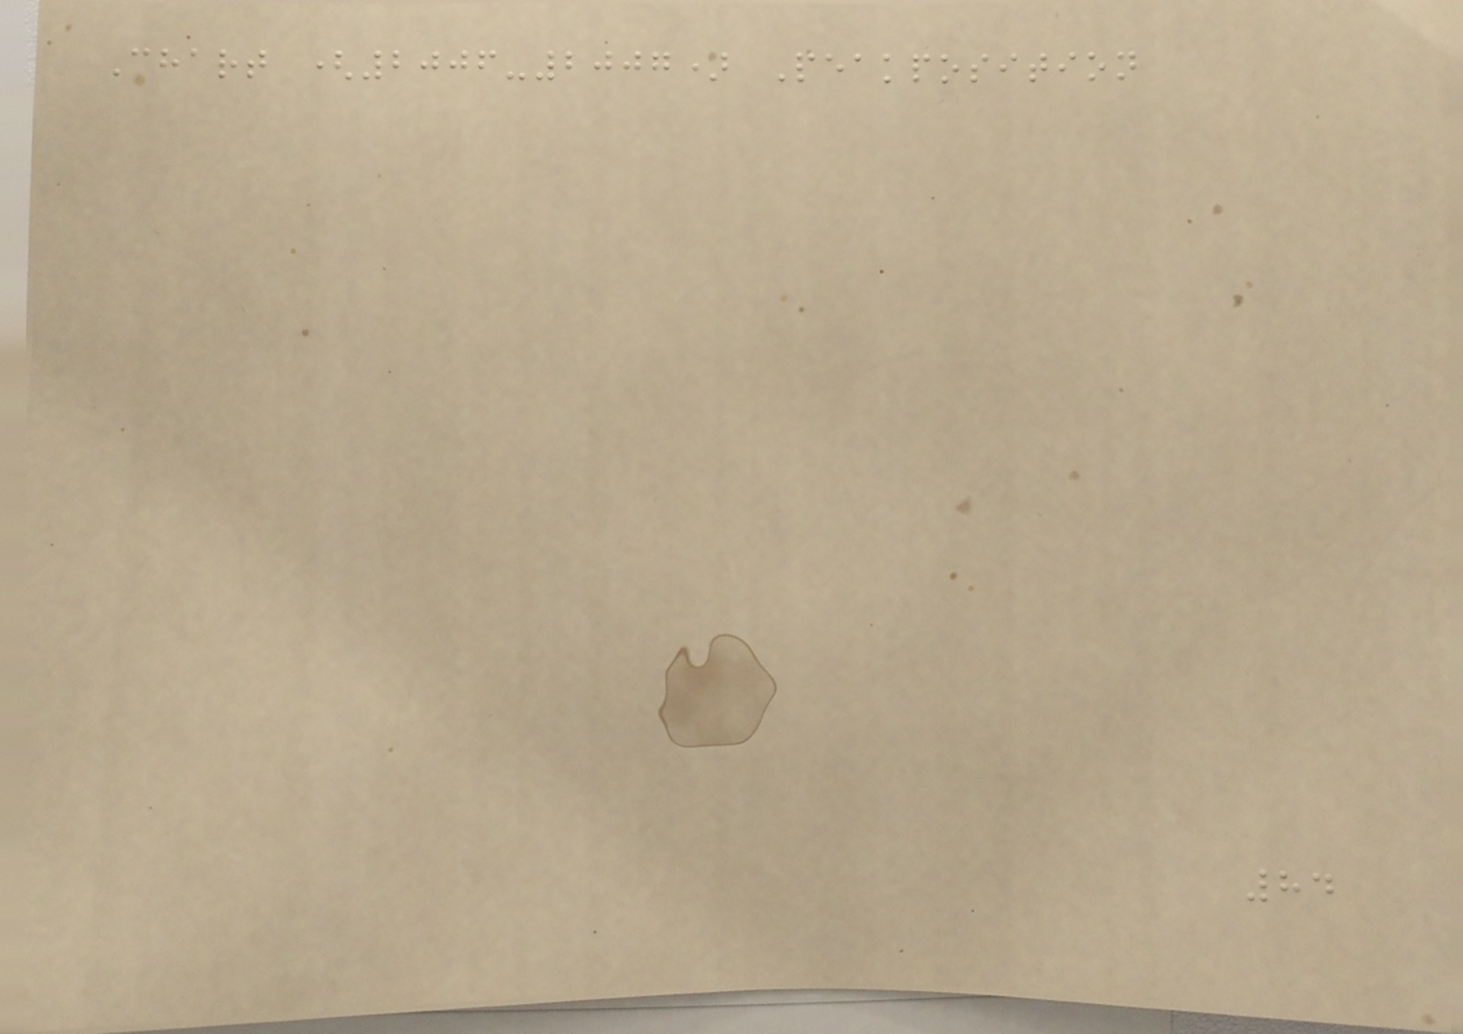Chart (2006-2007) Peakposition
84
